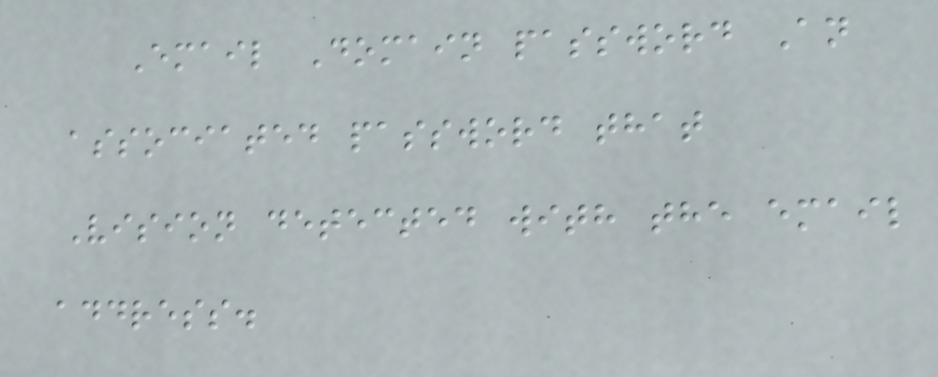Email Domain password An
associated password that
Vision detected with the email
address.
